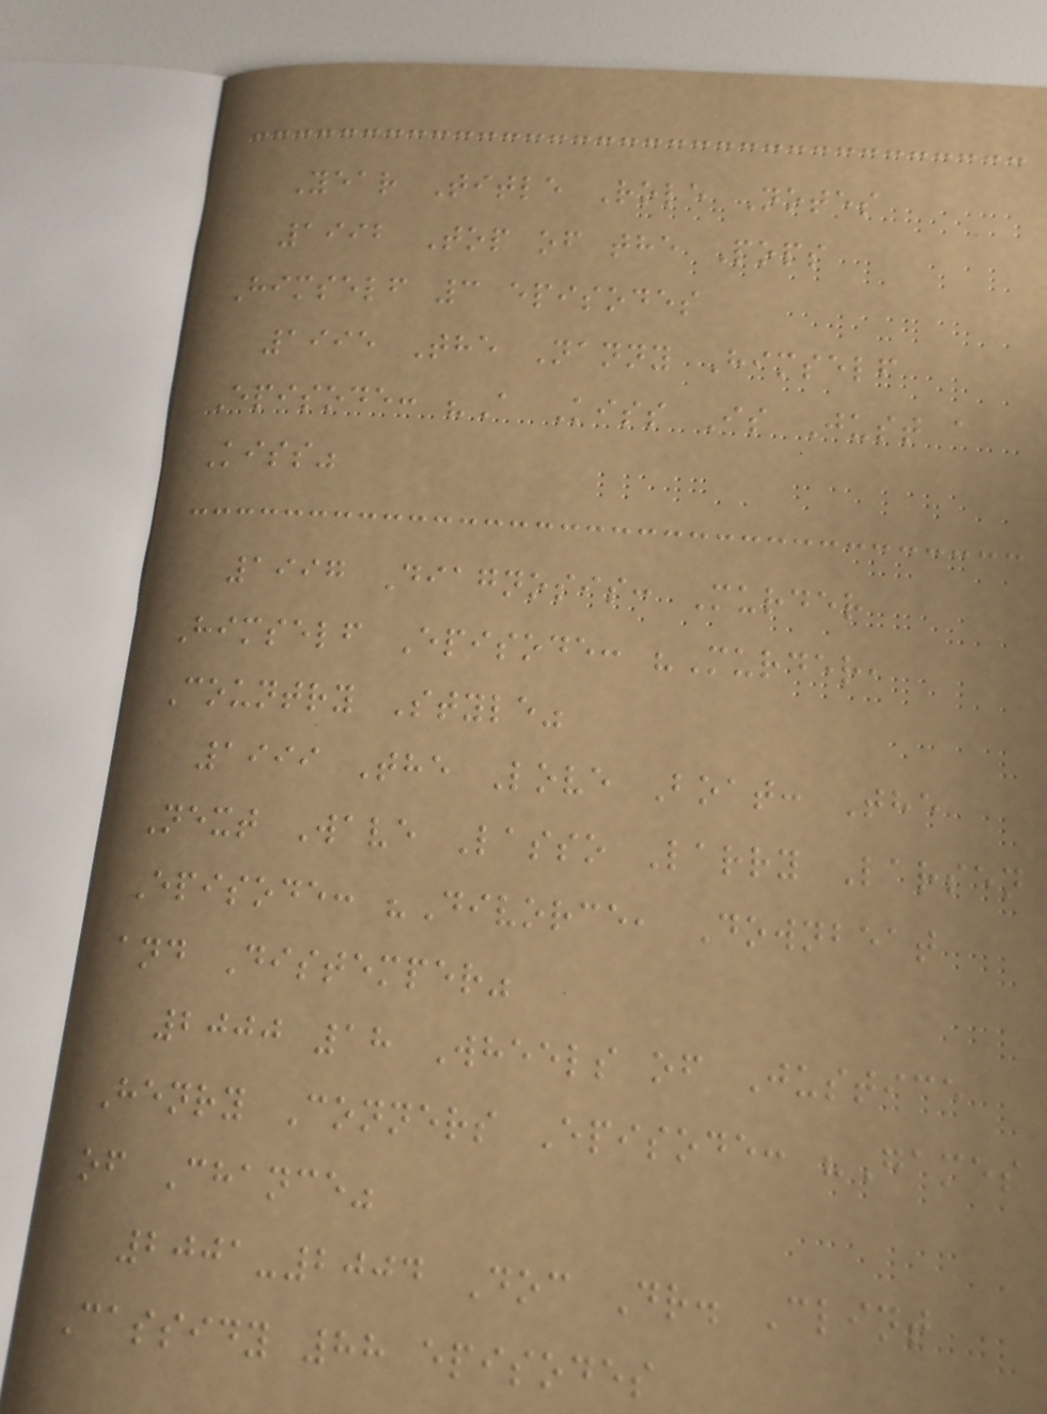Year Title Role Notes
1992 Top of the Pops
Himself 3 episodes
1995 The Nanny Himself
Episode: "A Kiss Is Just a
Kiss"
1997 Diagnosis: Murder
Himself Episode: "Murder,
Country Style"
1999 The Love Boat: The
Next Wave Lasso Larry Larsen
Episode: "Divorce, Downbeat
and Distemper"
2000 18 Wheels of Justice
Henry Conners Episode: "Games
of Chance"
2001-2004 Doc Dr. Clint
Cassidy 88 episodes
